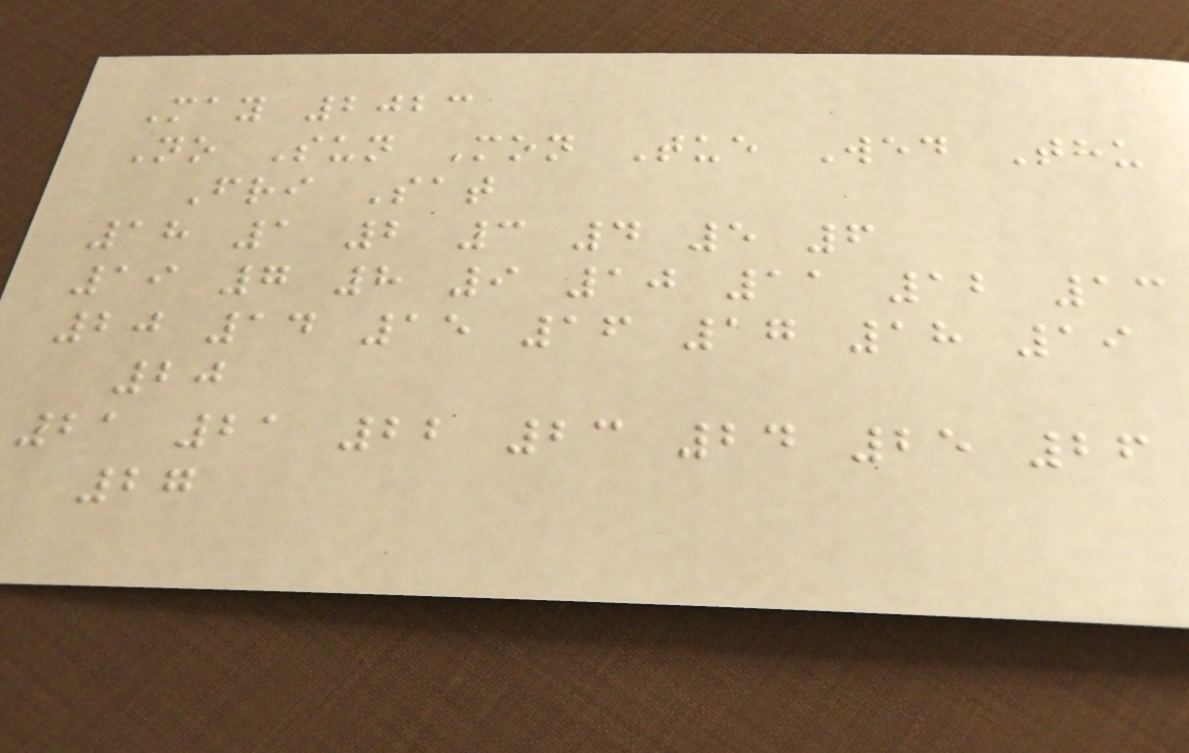May 2023
No Sun Mon Tue Wed Thu
Fri Sat
18 1 2 3 4 5 6
19 7 8 9 10 11 12 13
20 14 15 16 17 18 19
20
21 21 22 23 24 25 26
27
